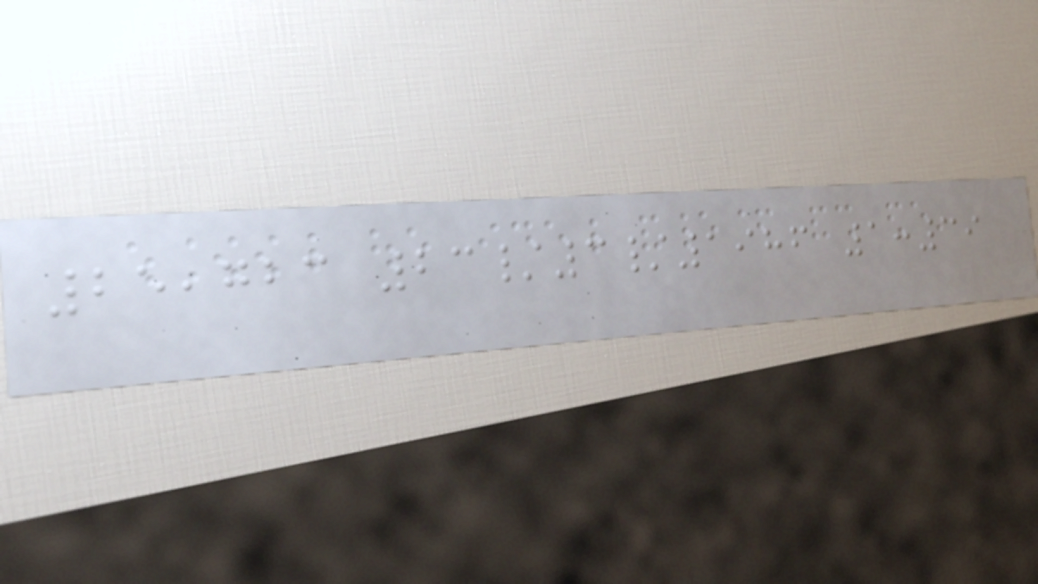25,723 23/3/1986 1:39
